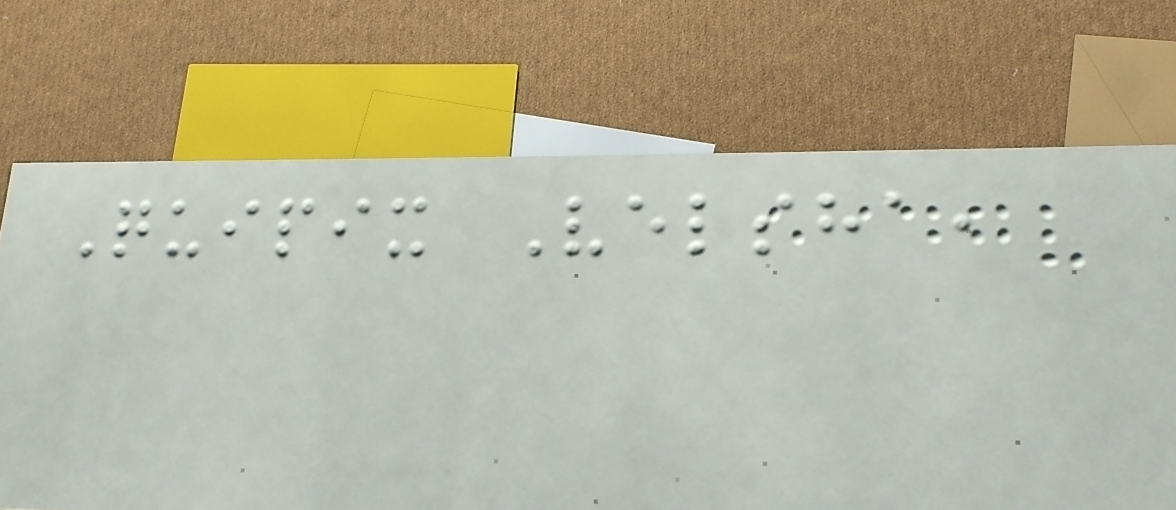Quipix Velsha,
